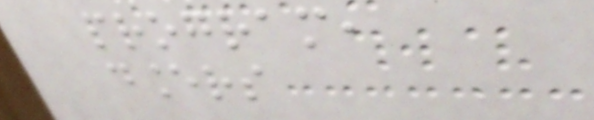program,
dancers
